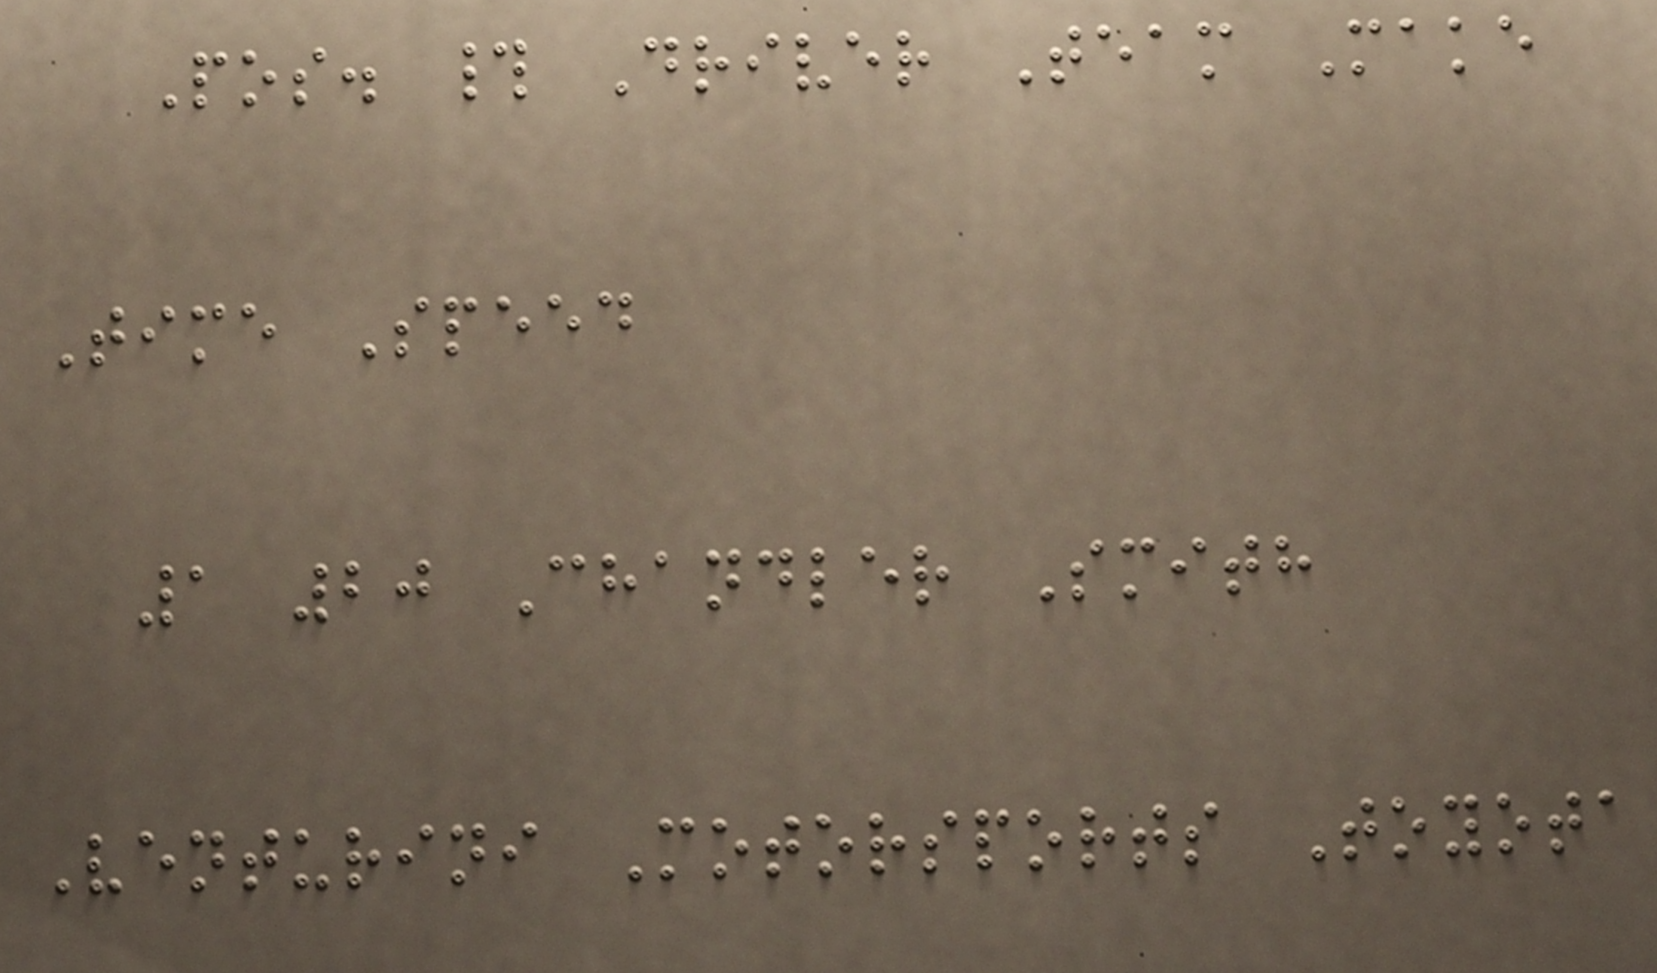Pos. # Driver Team Make
Time Speed
1 20 Chandler Smith
Venturini Motorsports Toyota
